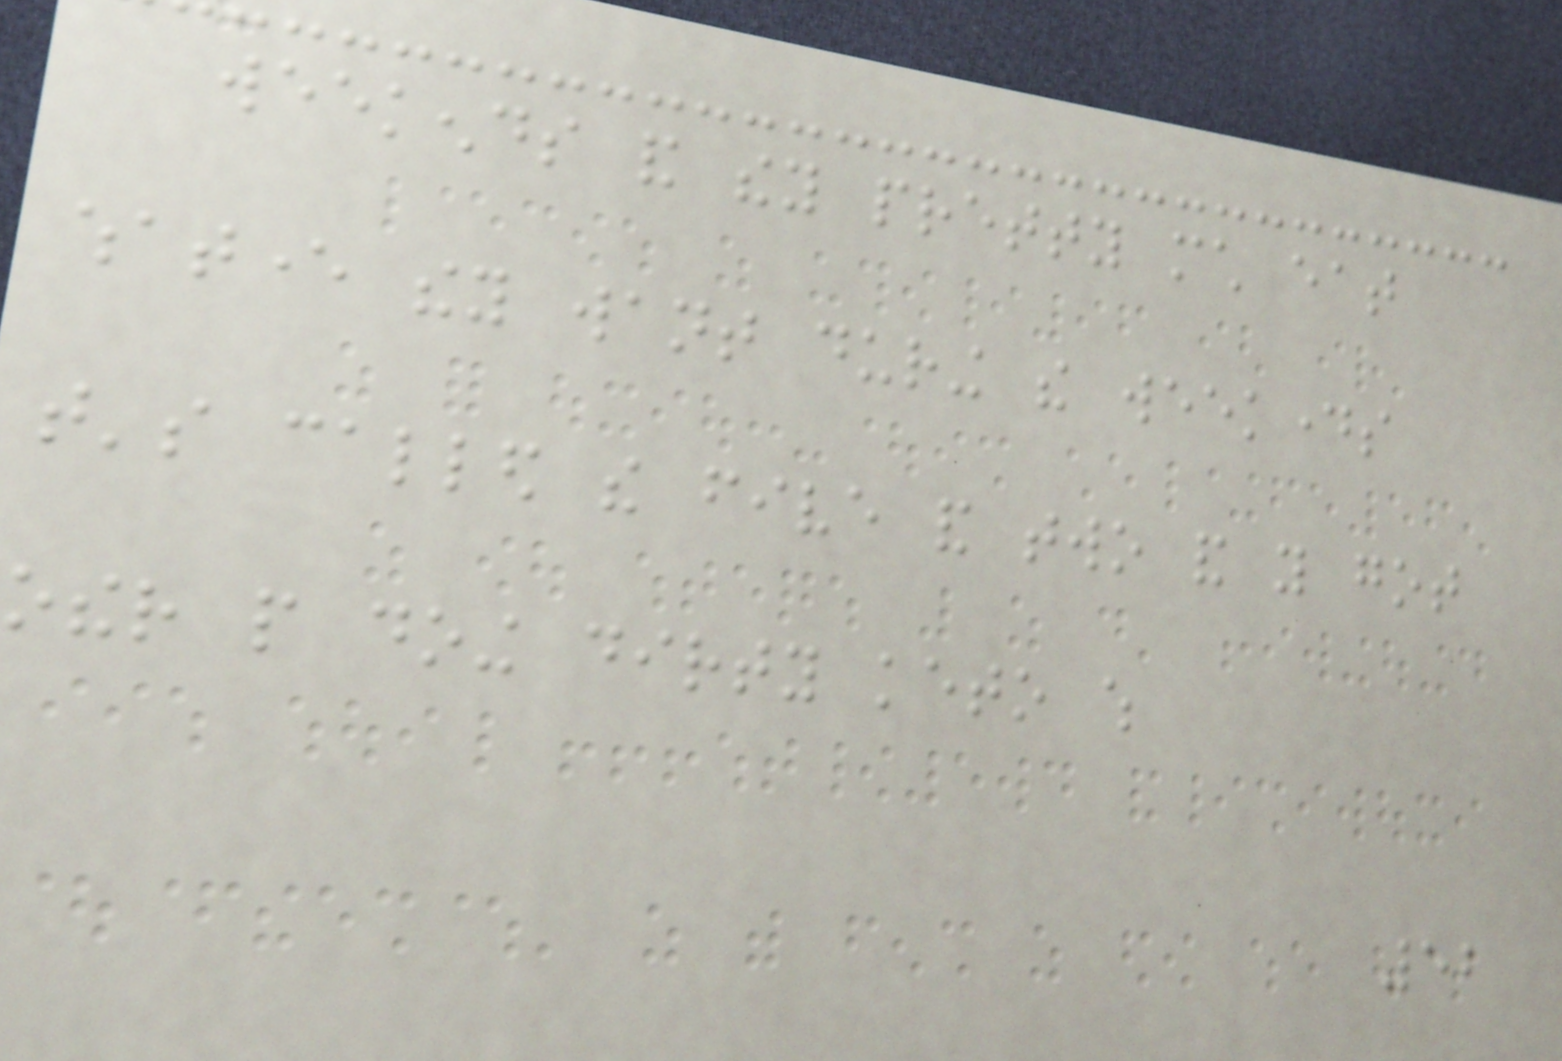weekends and they pretty much eat
whatever they want during the weekdays
that's called the five and two and you got
other people doing dirty keto which
52
